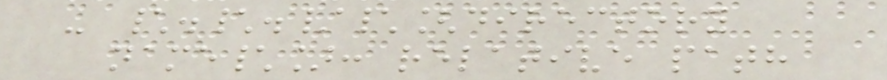- \.\./\[directory
name\]: relative path
